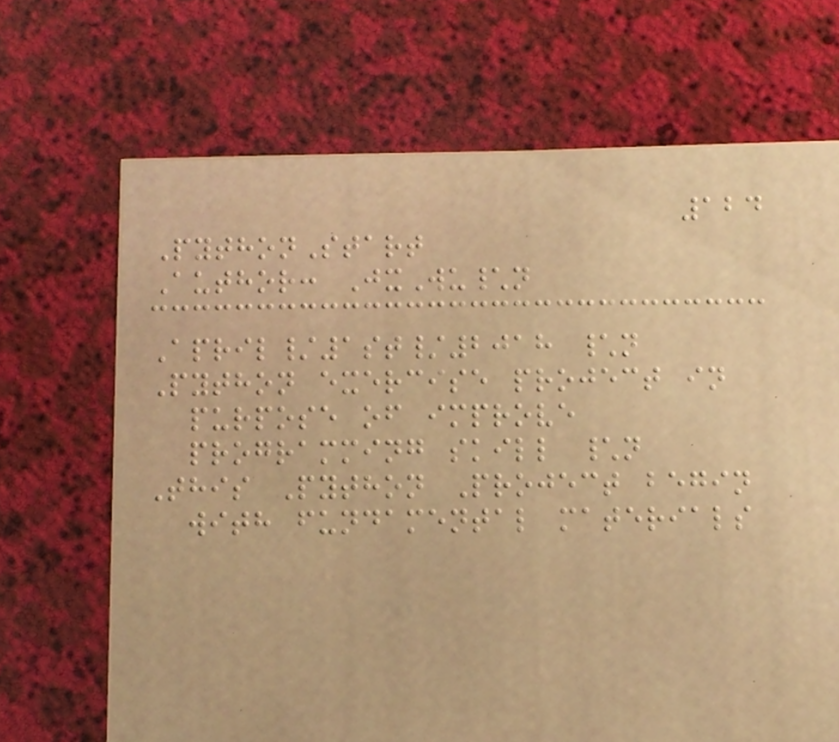124
PythonStart
Author: JxWu\n
April/1st/2018 \n
Python exercise project in
purpose of improve
programming skill \n
This Python Project begin
with fundamental materials
